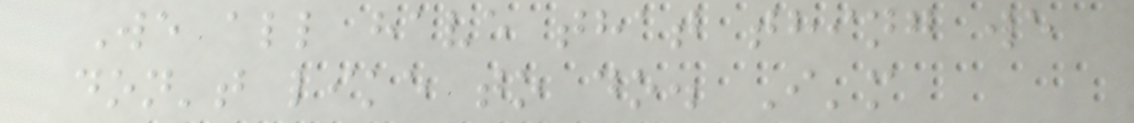We all have that thing we
don't like to do. I'm
